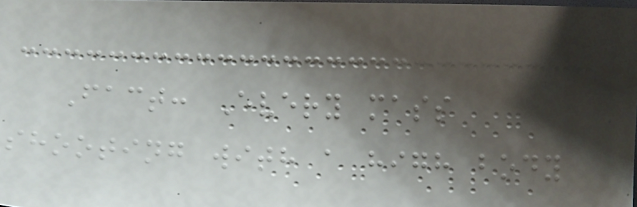Fact: Every mass
shooting with a high body
